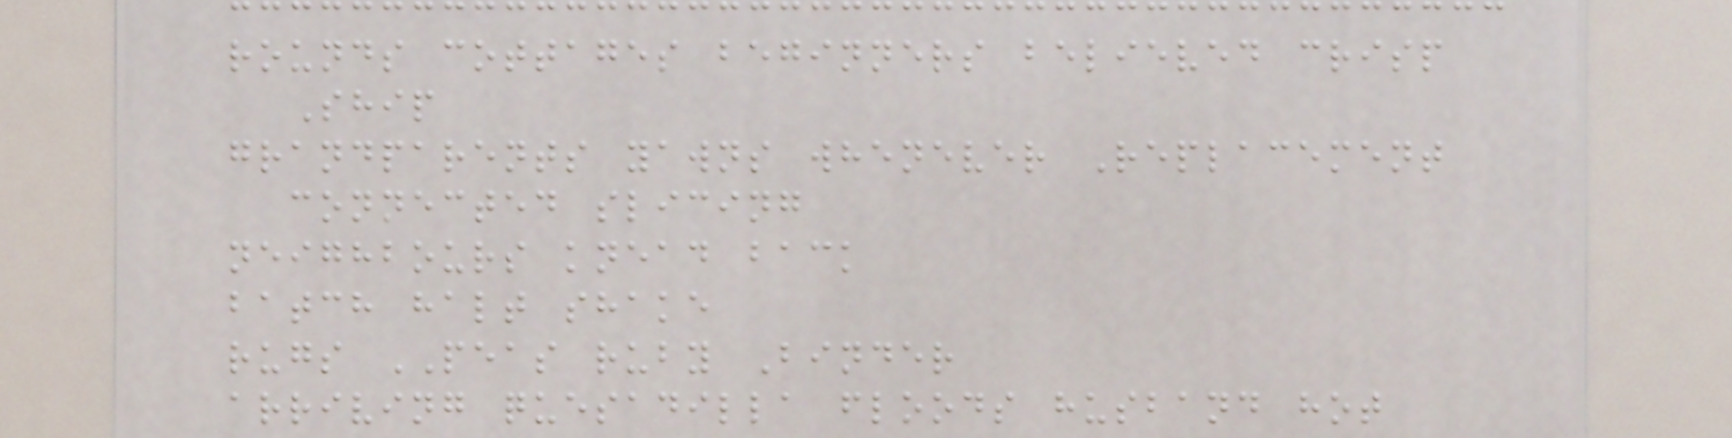rounds cottages beginners believed crisp
Ship
grandparents yawns whenever Replacement
connected slicing
neighbours knead back
batch halt shake
rugs PEAS ruby Binder
arriving quesadilla floods husband hot
